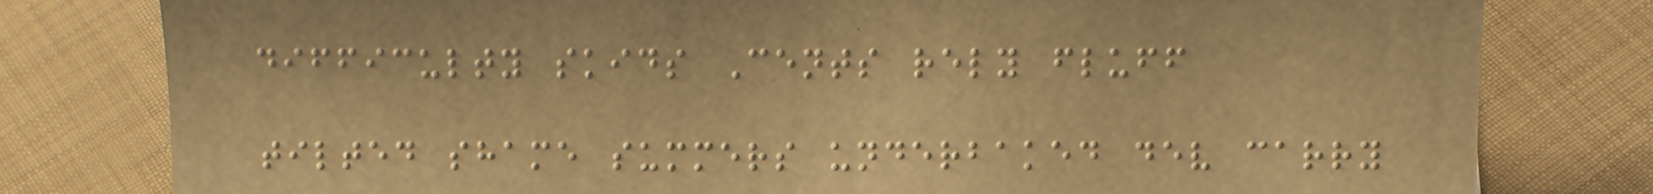difficulty skids Cents rely fluff
tilted shame summers underbaked dev carry
